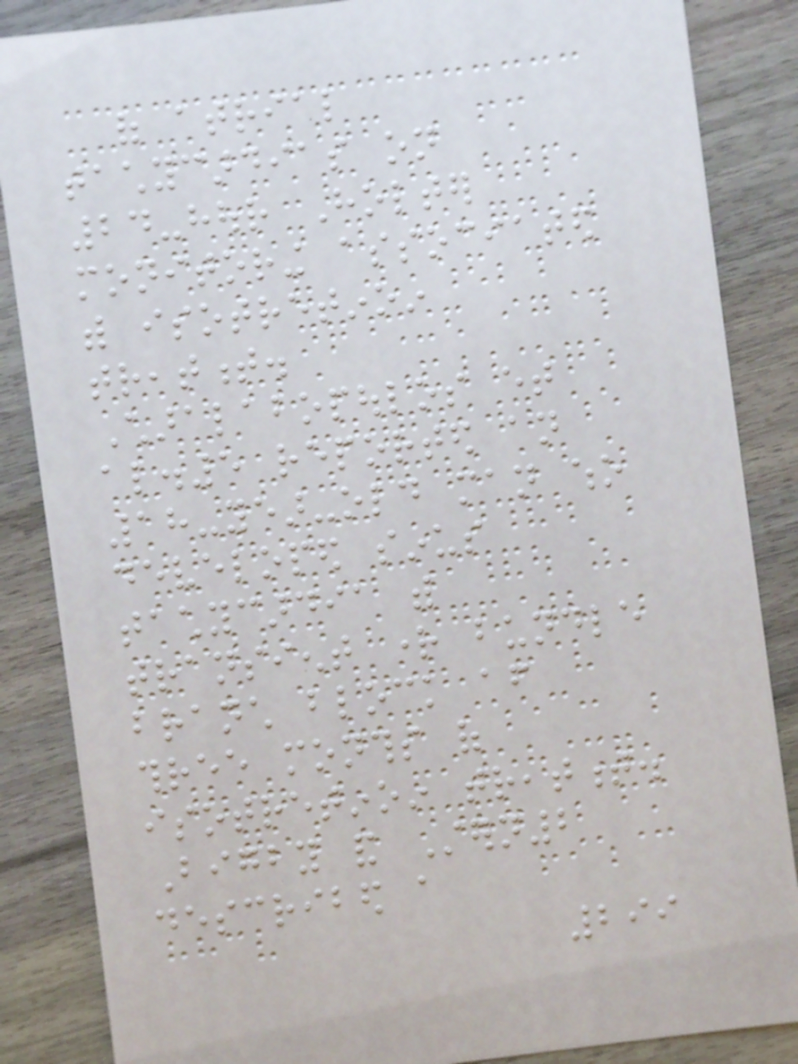of atrial
tachycardias on
24-hour Holter
monitoring associated
with isotretinoin
treatment.
Charalabopoulos et
al.5 reported an
18-year-old man who
developed sinus
tachycardia with
transient right bundle
branch block after
three months of
isotretinoin treatment.
Bigby and Stern2
described a
299
